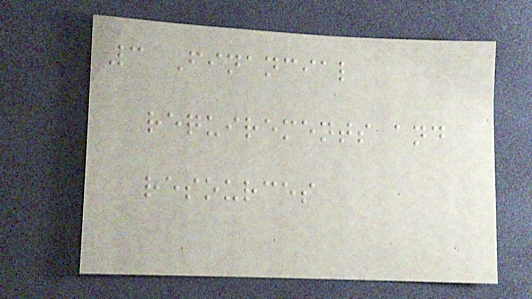3 Financial
requirements and
resources
